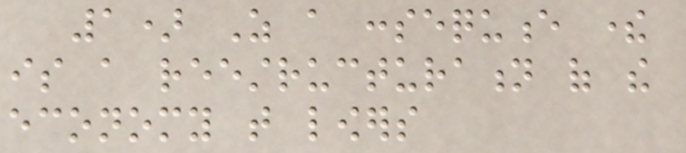1) As a consequence there
is a reestructuration of the
economy that lowers
